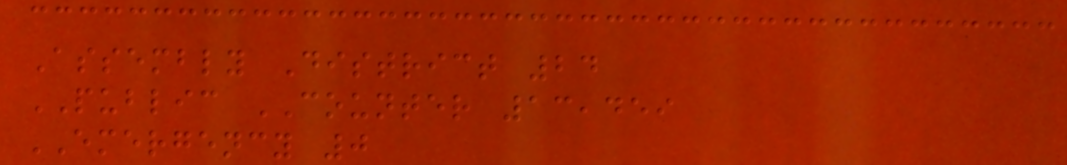Assembly District 24
PUBLIC COUNTER 13,459
EMERGENCY 0
